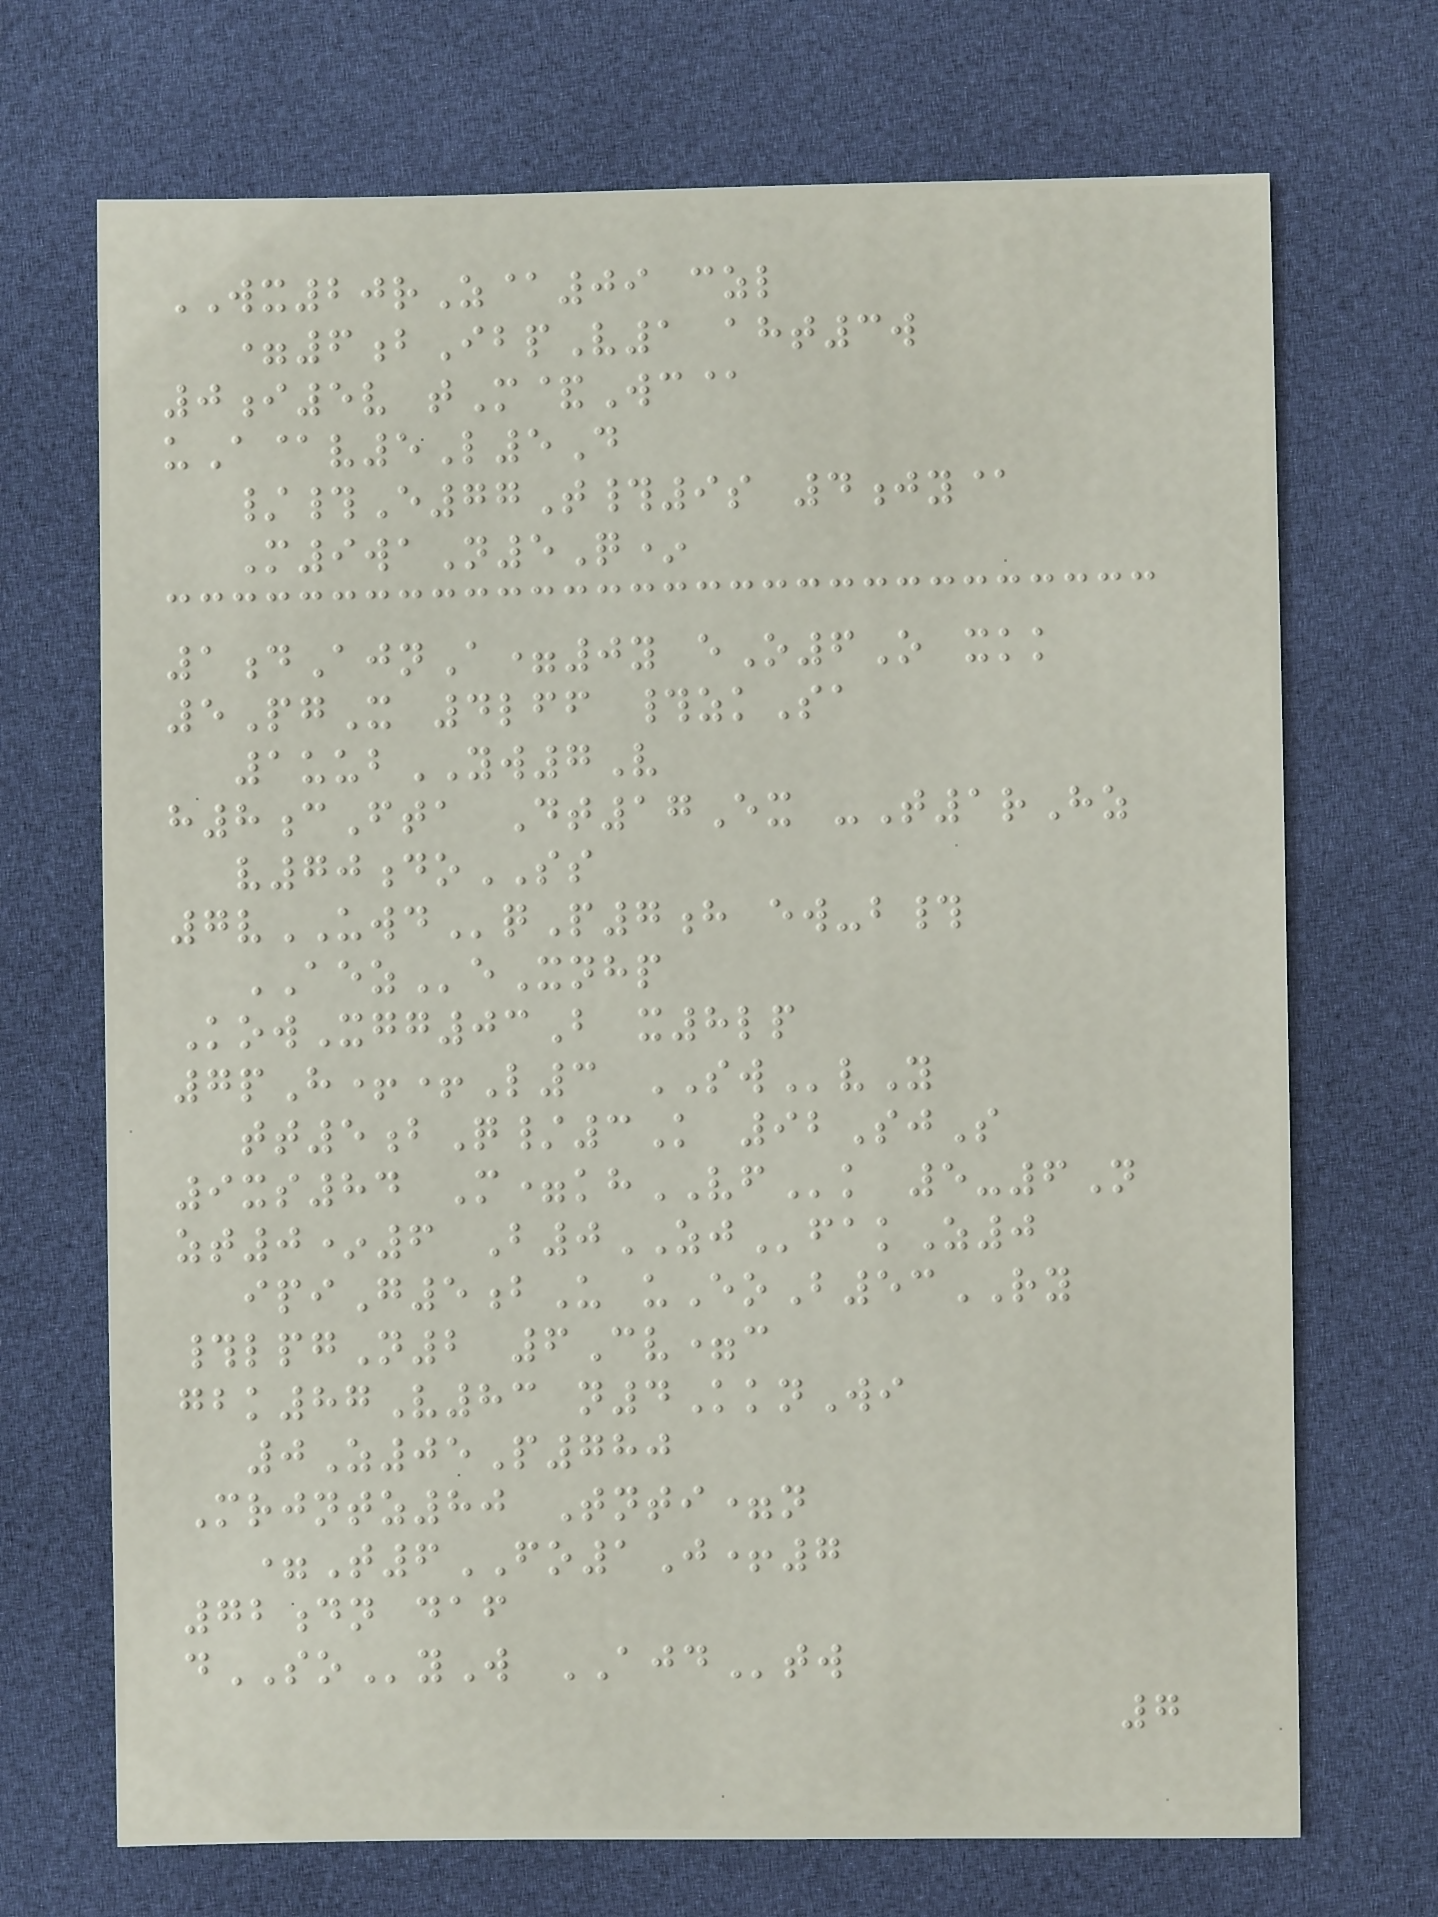WX20rZ@09 czl
=6bIbpV1 aht3w
0i5v tM&Wc@
uA@v5L5D
/#E77T#9s 4jy@
M9waN5Q*
1dAjnA=0y eO6O xkk
5PgX 4lff #zkSa
1uubYW7V
h8cFta Dt17Ex -T1rHz
v70doSS
7vUWDqP7h ew-b#
AEZeXnhp
KowXgg03B x8lp
7pH++L3 SWvY
tt5bQ/3K 92SjS
9xs84 M=khVFk 5-6N
zt0*6 B0ZJfakZ0
ipiG5bU uEoB53RY
#lpgN2 6Cv=c
gbk87V83 n4KknWi
0Z05P780
Mrjntz80 Tnti=n
=T6FO1J+7
72dn daf
dSOyW AJDtw
7
